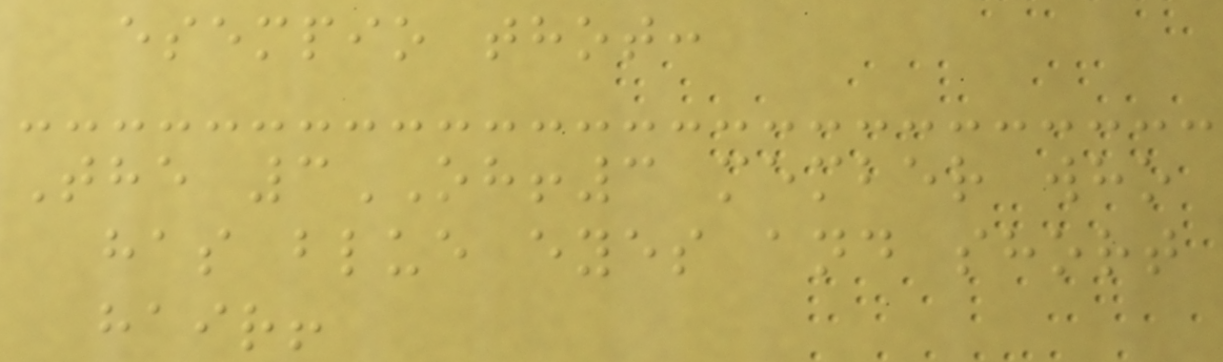esempio thot:
The 3OH!3 member who
has blue eyes and short
hair!
